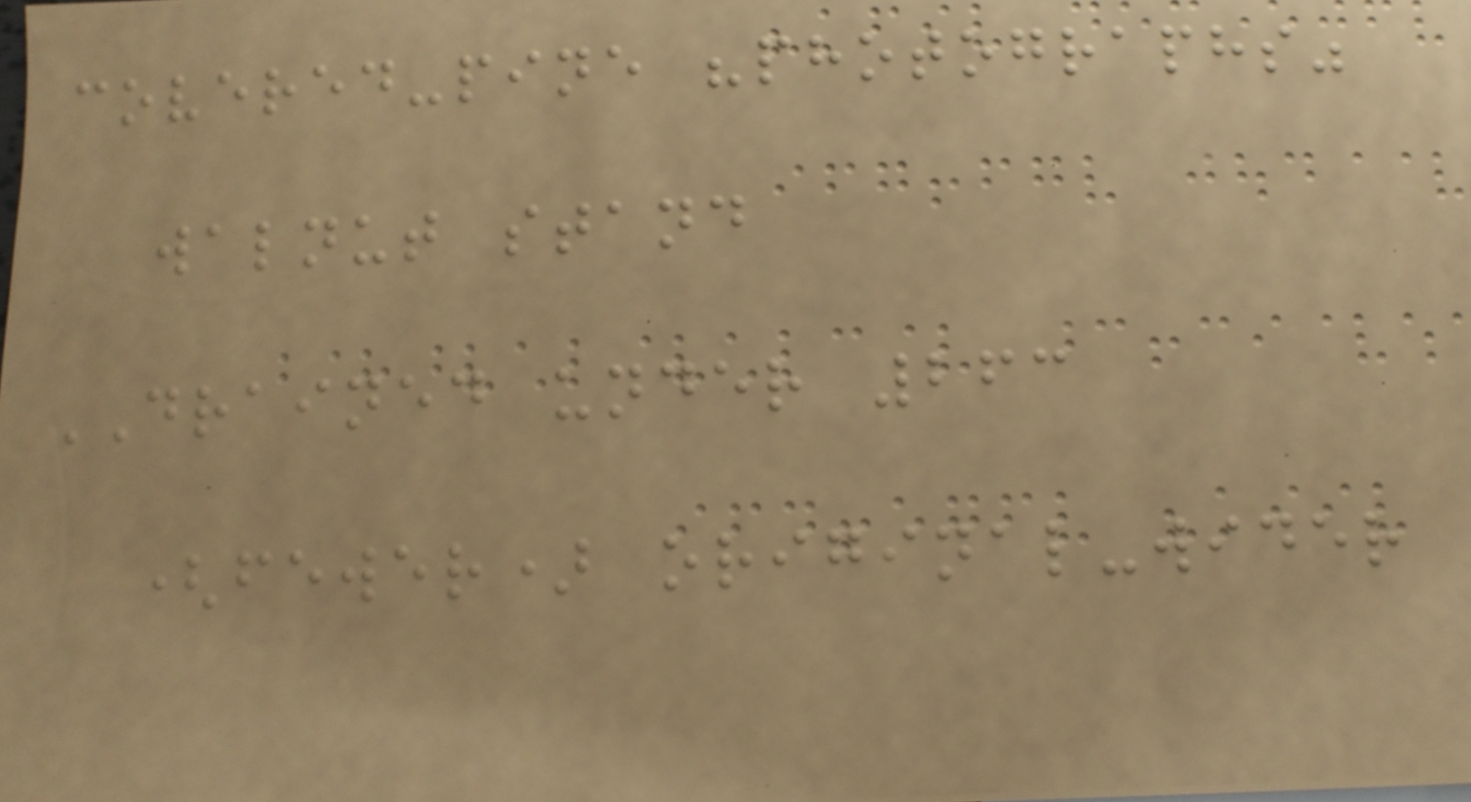covered-pine "photographs"
walnut stand
DRAINED under 263
(fewer) original-wider
